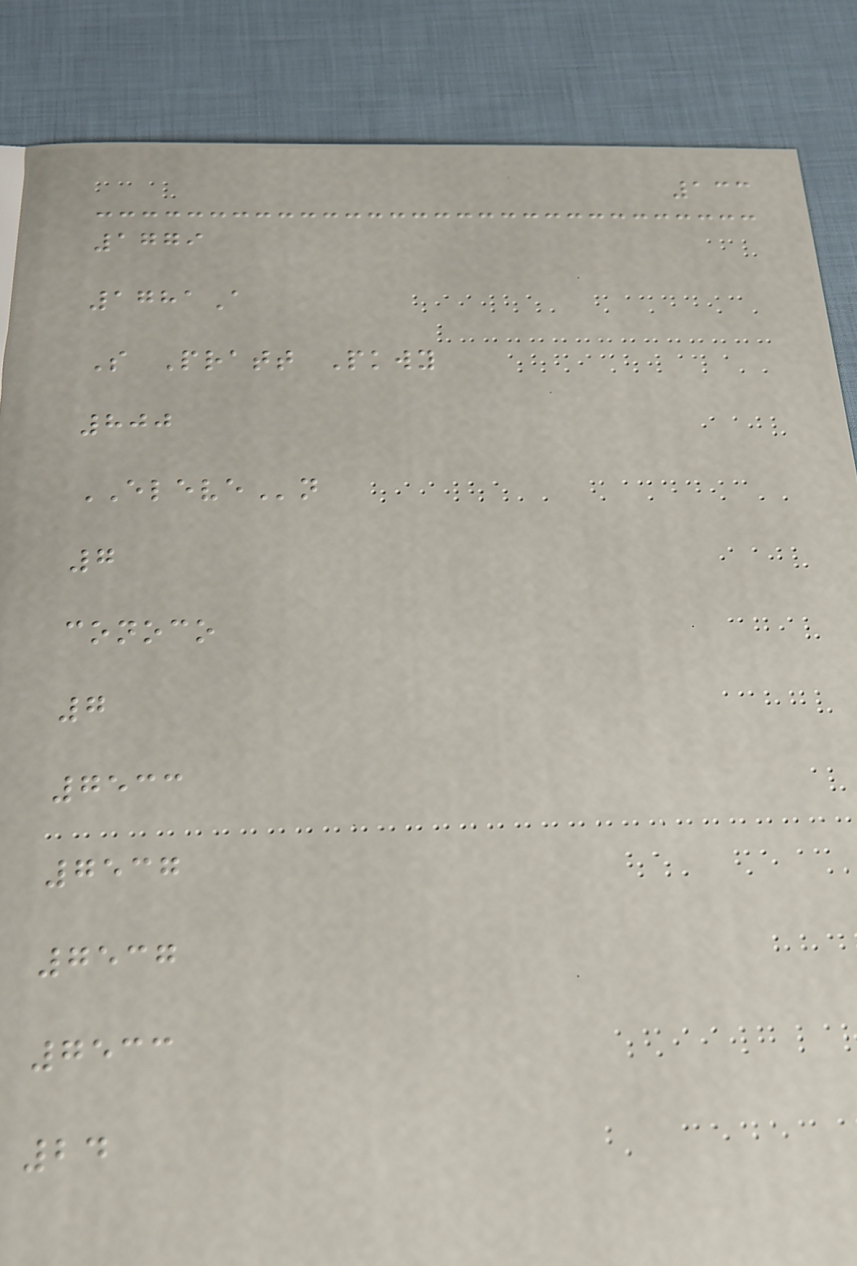133
1779
1781A
S Pratt Pkwy
800
ELEVEn
7
conoco
7
7533
7537
7537
7533
24
